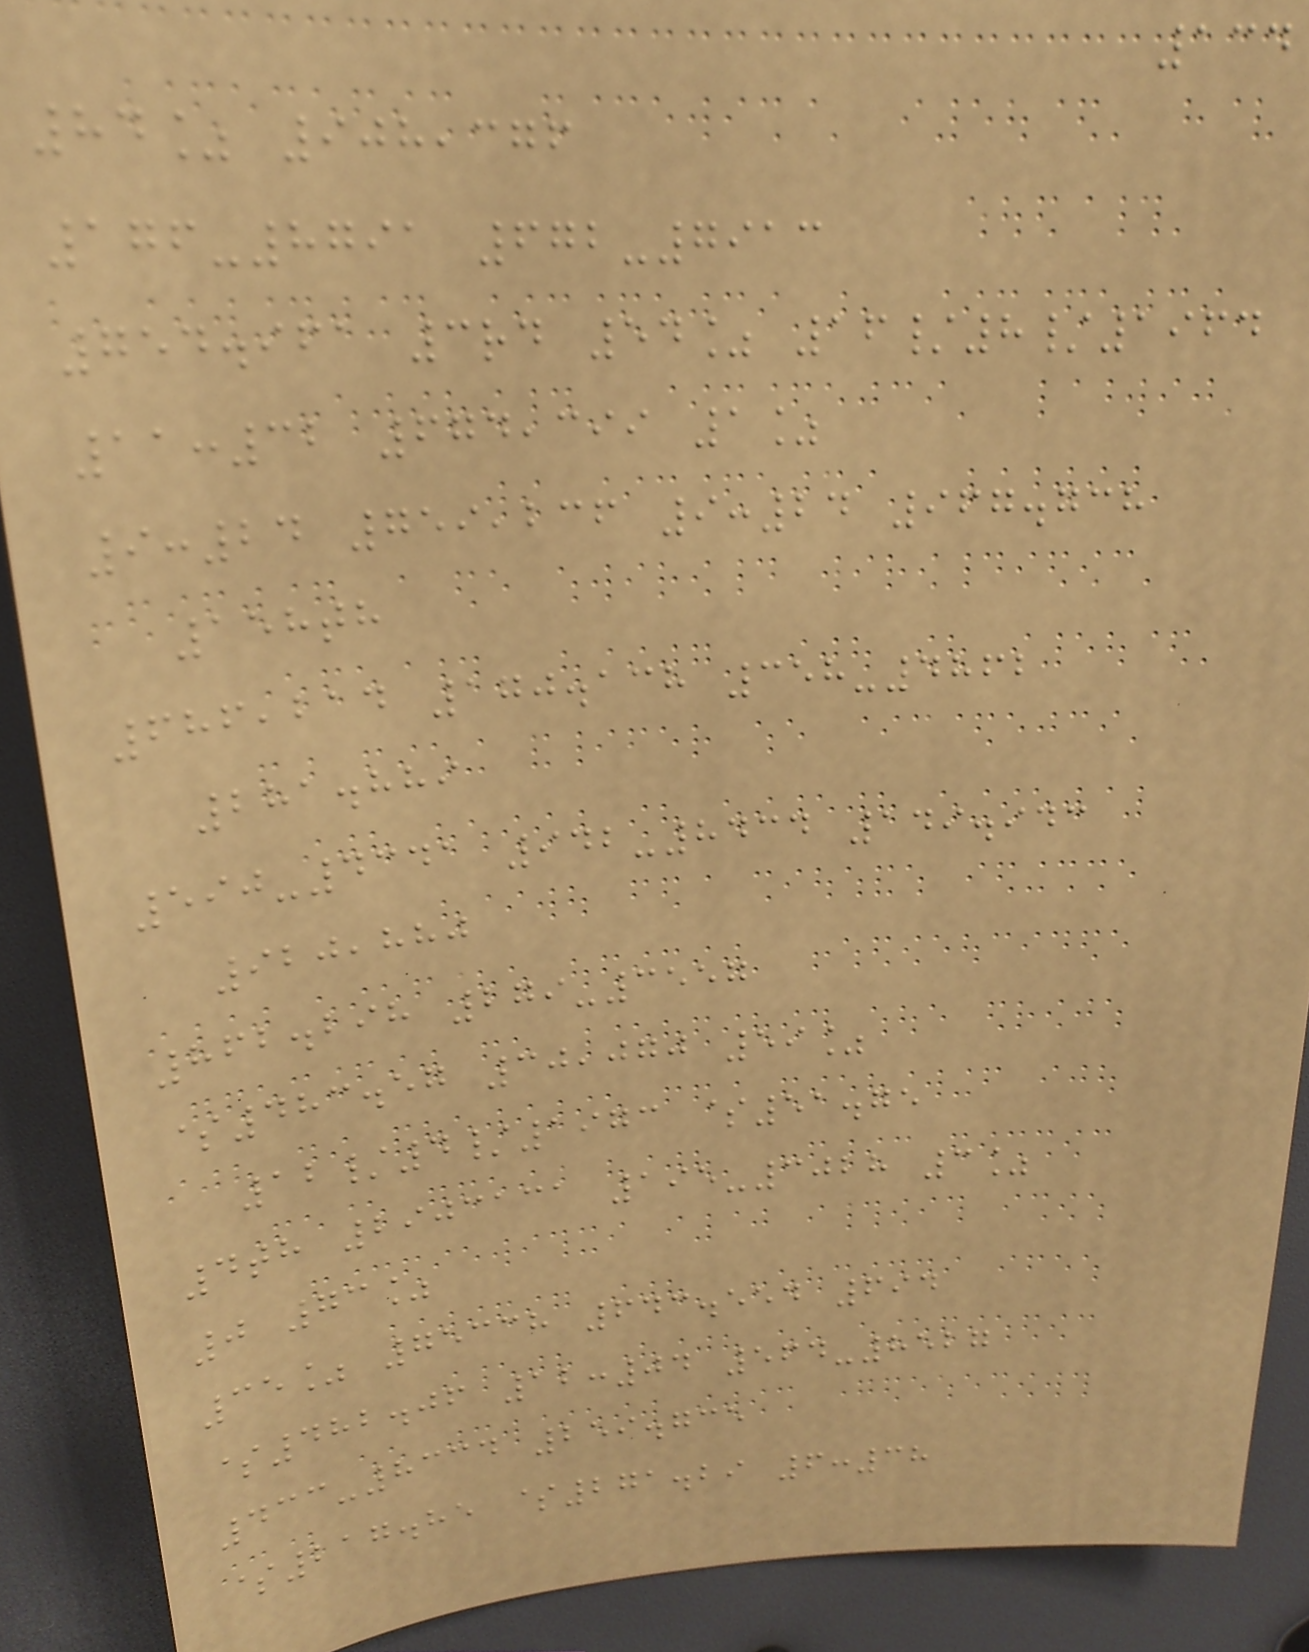134
84% 908,376
176-8791 672-7913
754.961 3rd 54% 16/8/1964
11:32 674,399 1%
9:24 759,236 9:24 967.738
158th
686,214 170.138 358-4862
281.889
590-4341 942-8434 149.943
920,880
862.298 279-3557
$483.57 30,070 59%
12/4/1973 $51.75
4th 2903131 195-3028 3%
0 73%
35% 75338 643.554 694
$482.06 12:04 564-8527
433-8334 259.735
$217.85 $271.29 6:38
